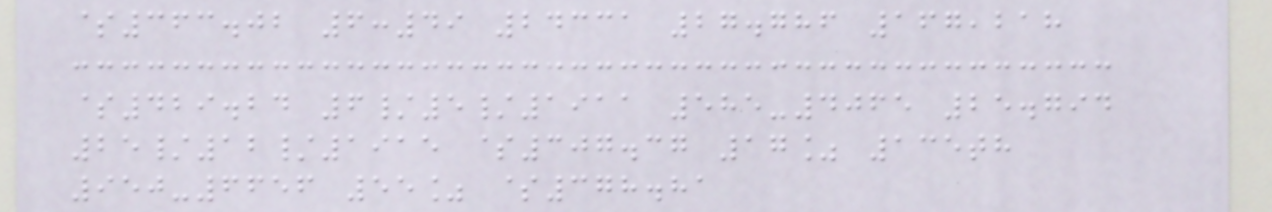$363.02 6:49 24331 27.786 167,218
$429.24 6/5/1911 585-4065 25.794
25/12/1915 $307.37 17% 135th
950-6656 55% $378.81
